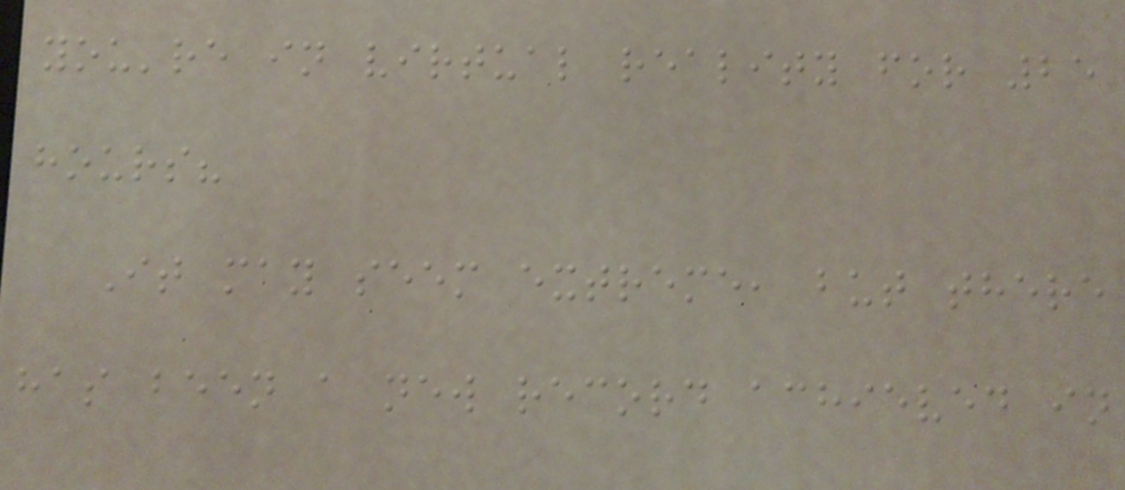you're in virtual reality for 25
hours?
It may seem extreme, but there
has been a new record achieved in
